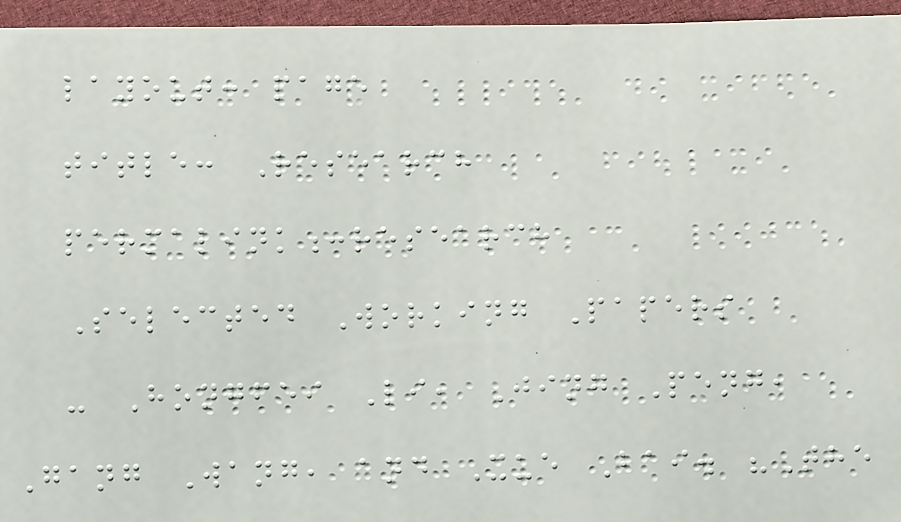layout: page
title: Research
permalink:research
Selected Working Papers
- Hongfei Li, Jing Peng,
Gang Wang, and Xue Bai. "The
